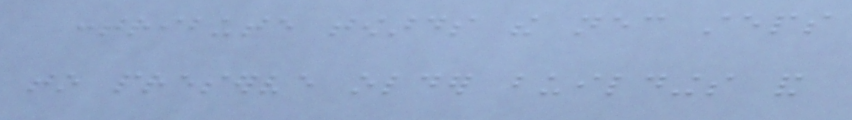contribute towards the necessary steps
to preserve older buildings and
